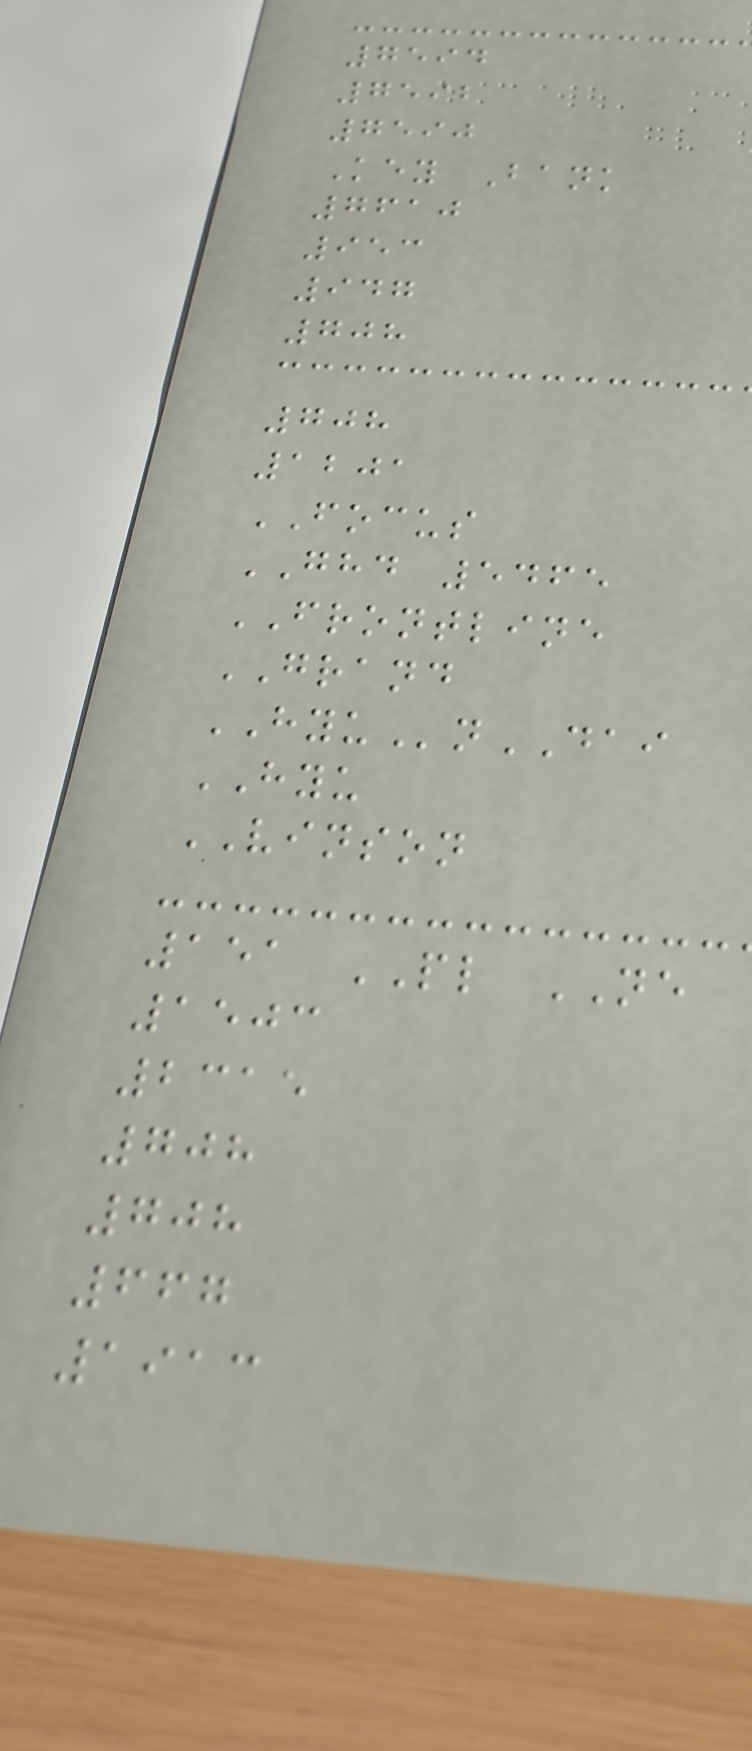7594
7592
7590
Key Bank
7610
953
947
708
708
1201
FOCUS
GHD 5465
FRONTLINE
GRAND
HYUnDAI
HYU
VINSON
151 PL NE
1503
2315
708
708
667
1913
